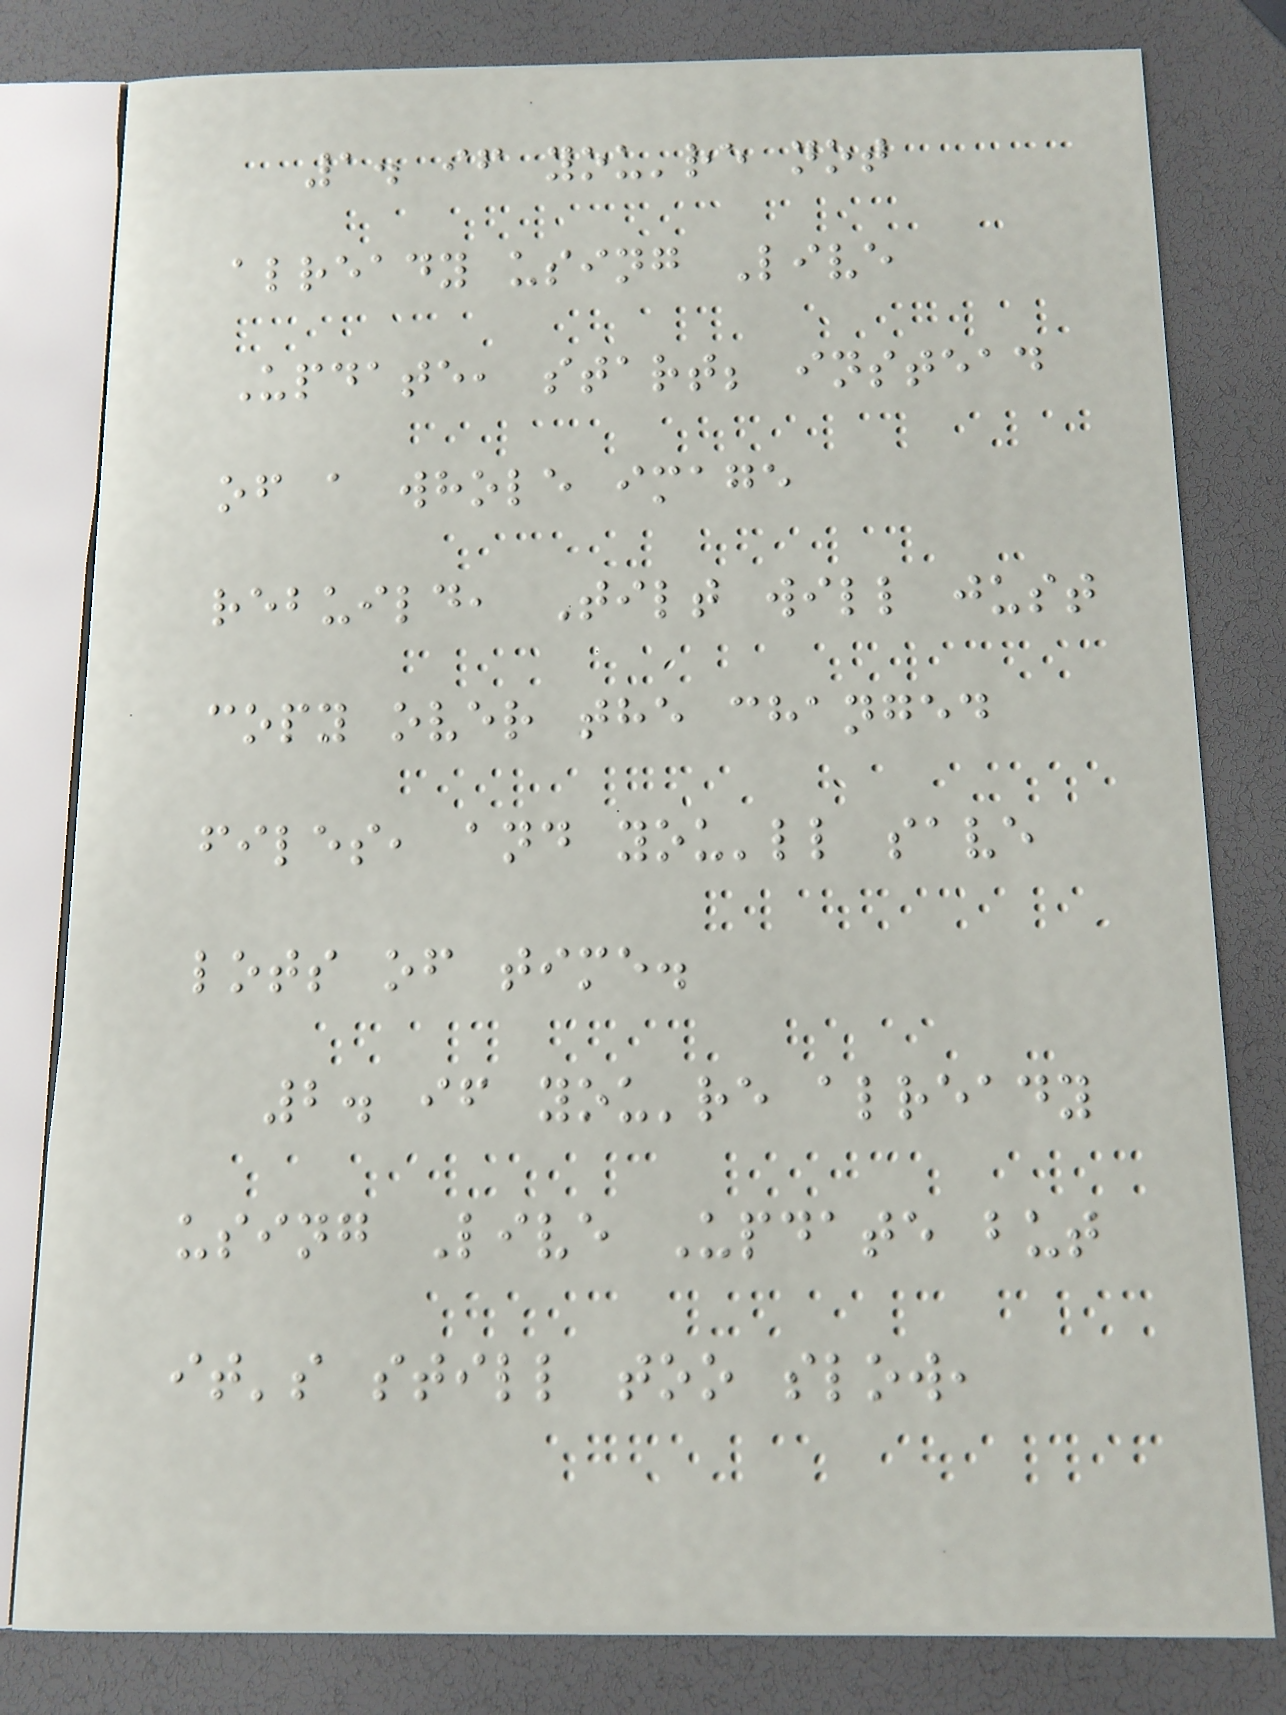1. if you're not
already using Live
Update, start; instead
of a whole image
rebuild, Tilt will just
copy over the changed
files, and you'll save
lots of time.
2. if you're already
using Live Update but
it's still too slow,
